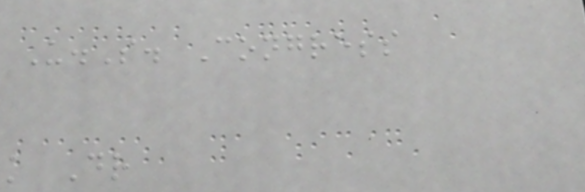U.S. Congress
k Dr
